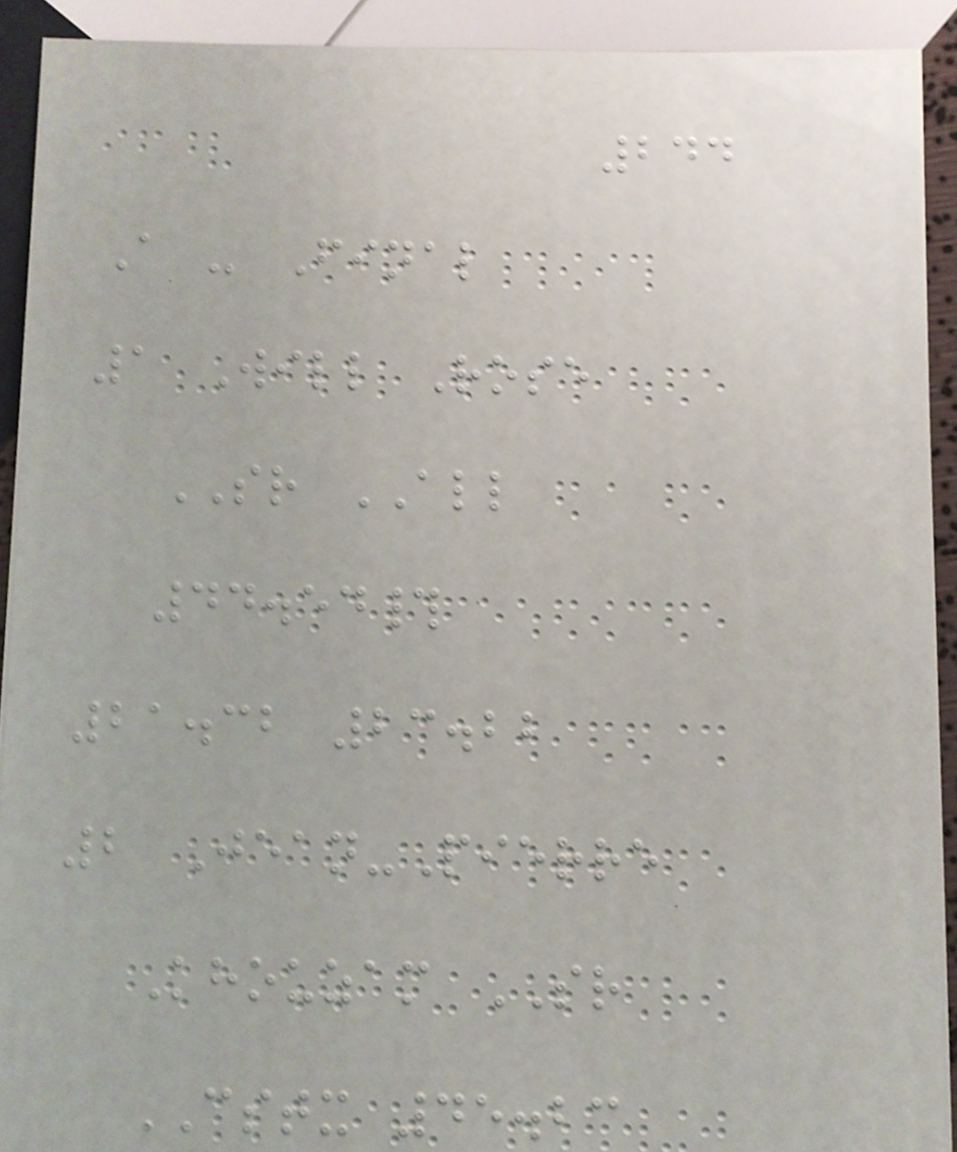244
A - Final
1 Will Rose
SR ALL
44.54#
21.32 23.22
2 Jean-Pierre
Khouzam SR
CSTX 45.23
